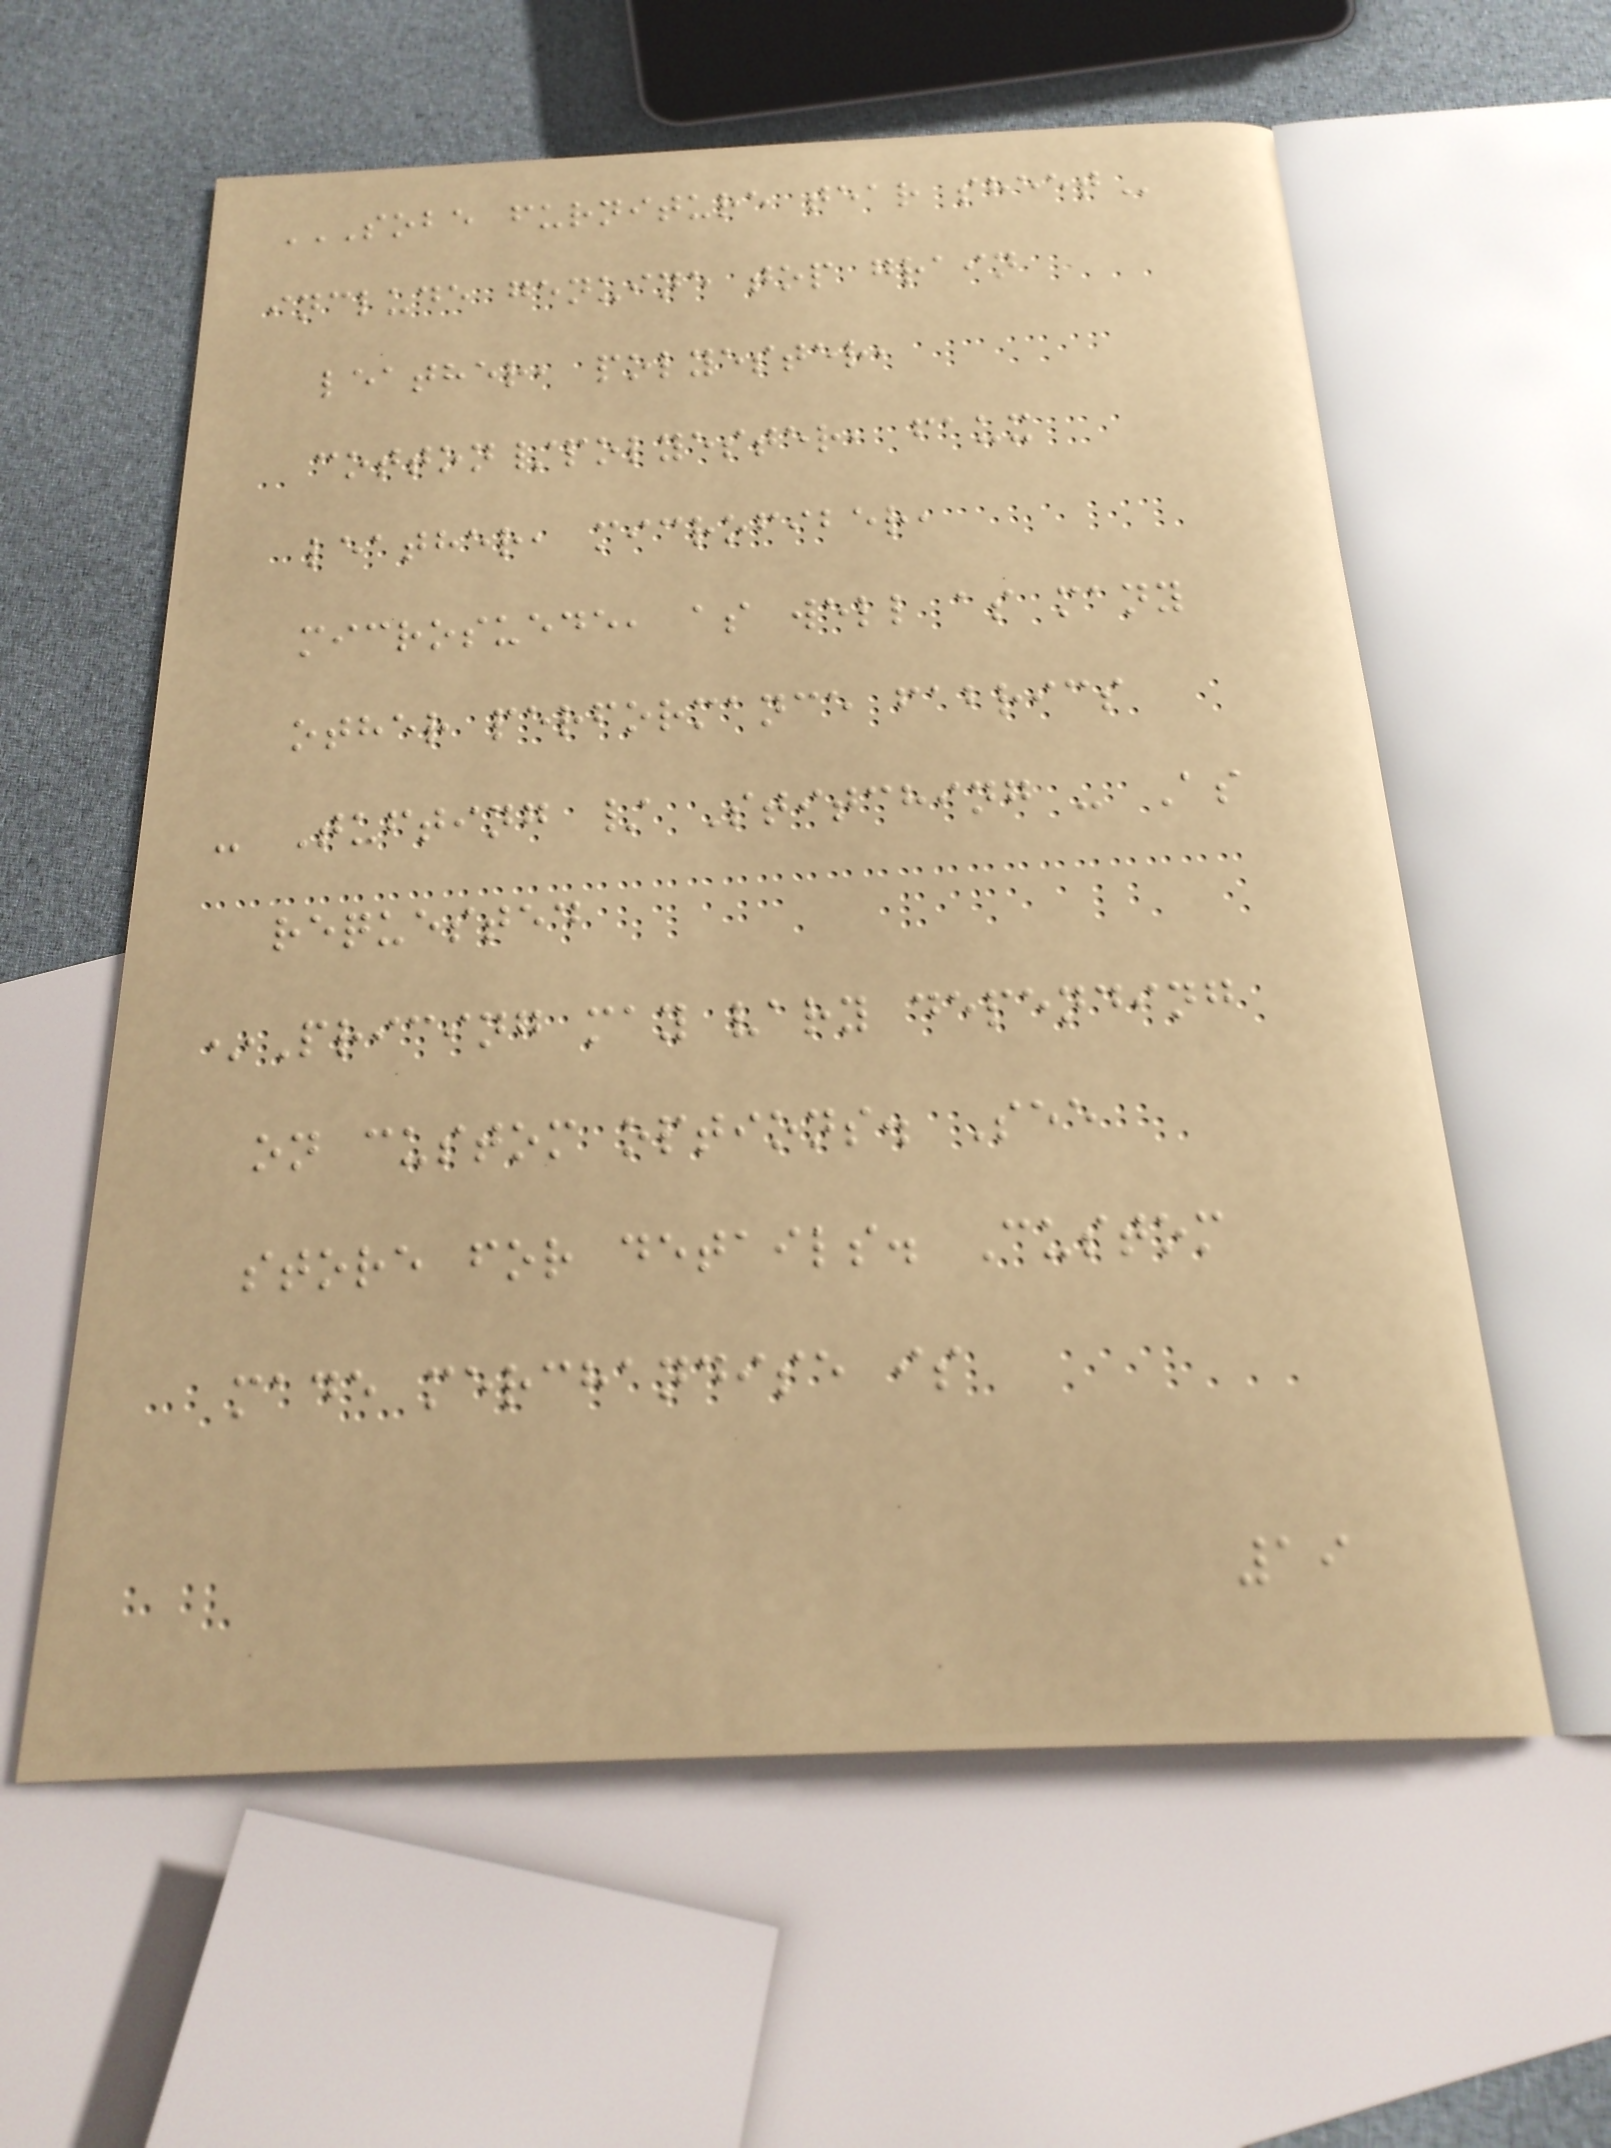SOBE FURNITURE TEAR SHEET
include genuine top grain
leather, polyester,
cotton/polyester, faux
leather, microfiber,
microsuede, as well as many
other performance fabrics
- Tufting / Stitching - As
requested
*Pricing may vary depending
on custom options. See
store for details. Custom
made merchandise is
19
